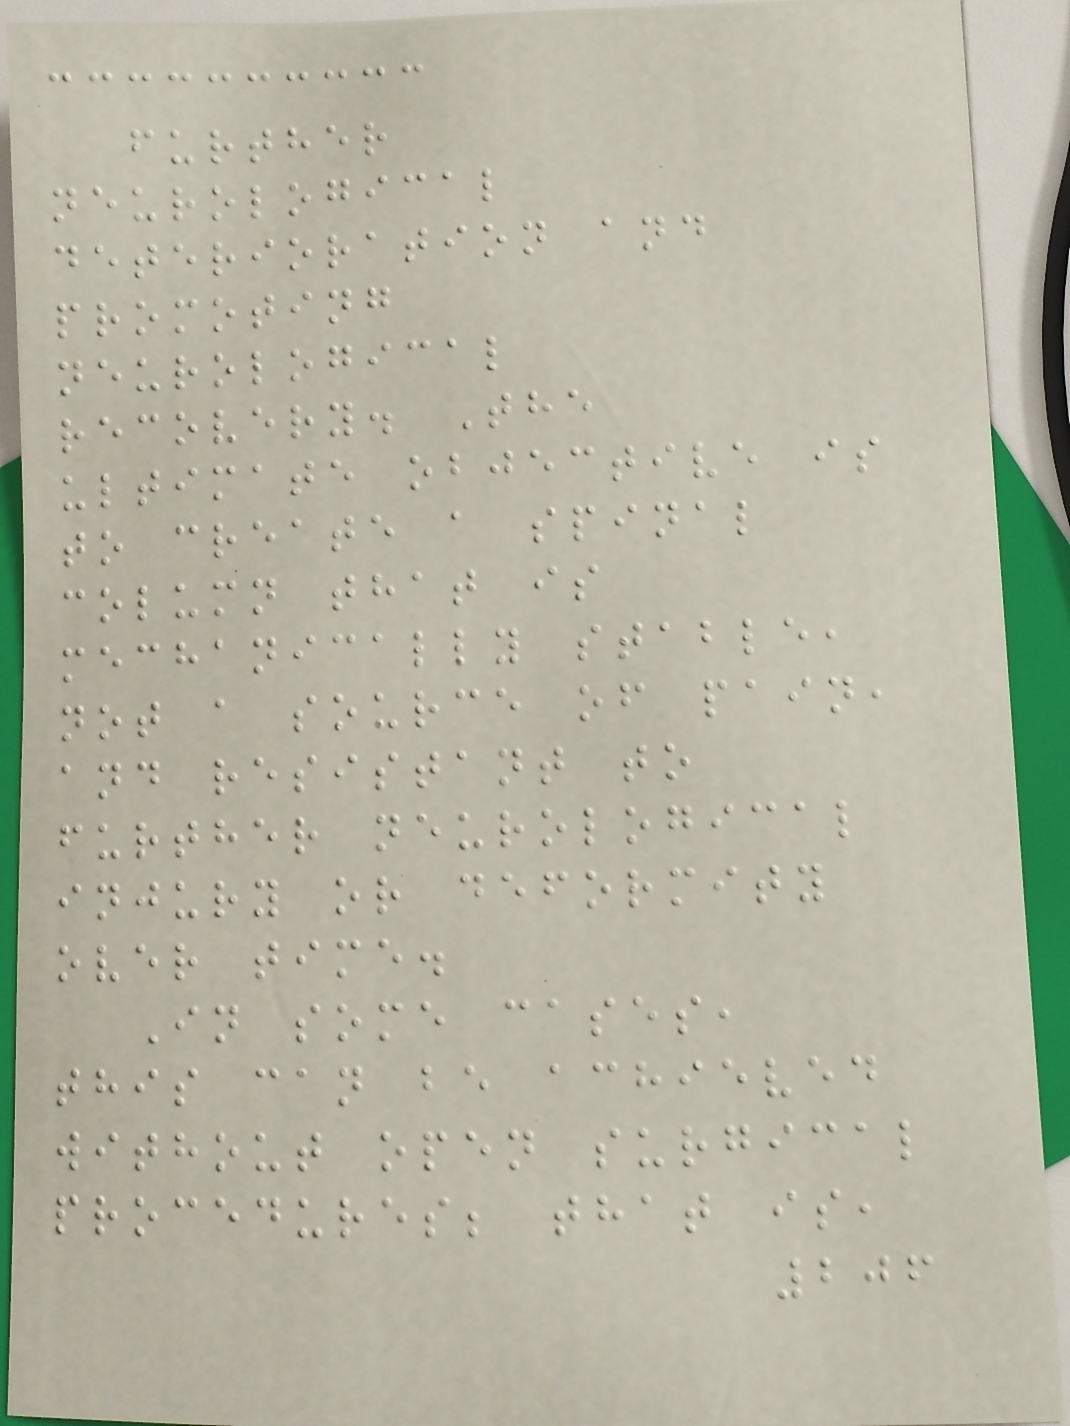further
neurological
deterioration and
promoting
neurological
recovery. The
ultimate objective is
to create a spinal
column that is
mechanically stable,
not a source of pain,
and resistant to
further neurological
injury or deformity
over time.
In some cases,
this can be achieved
without open surgical
procedures; that is,
206
